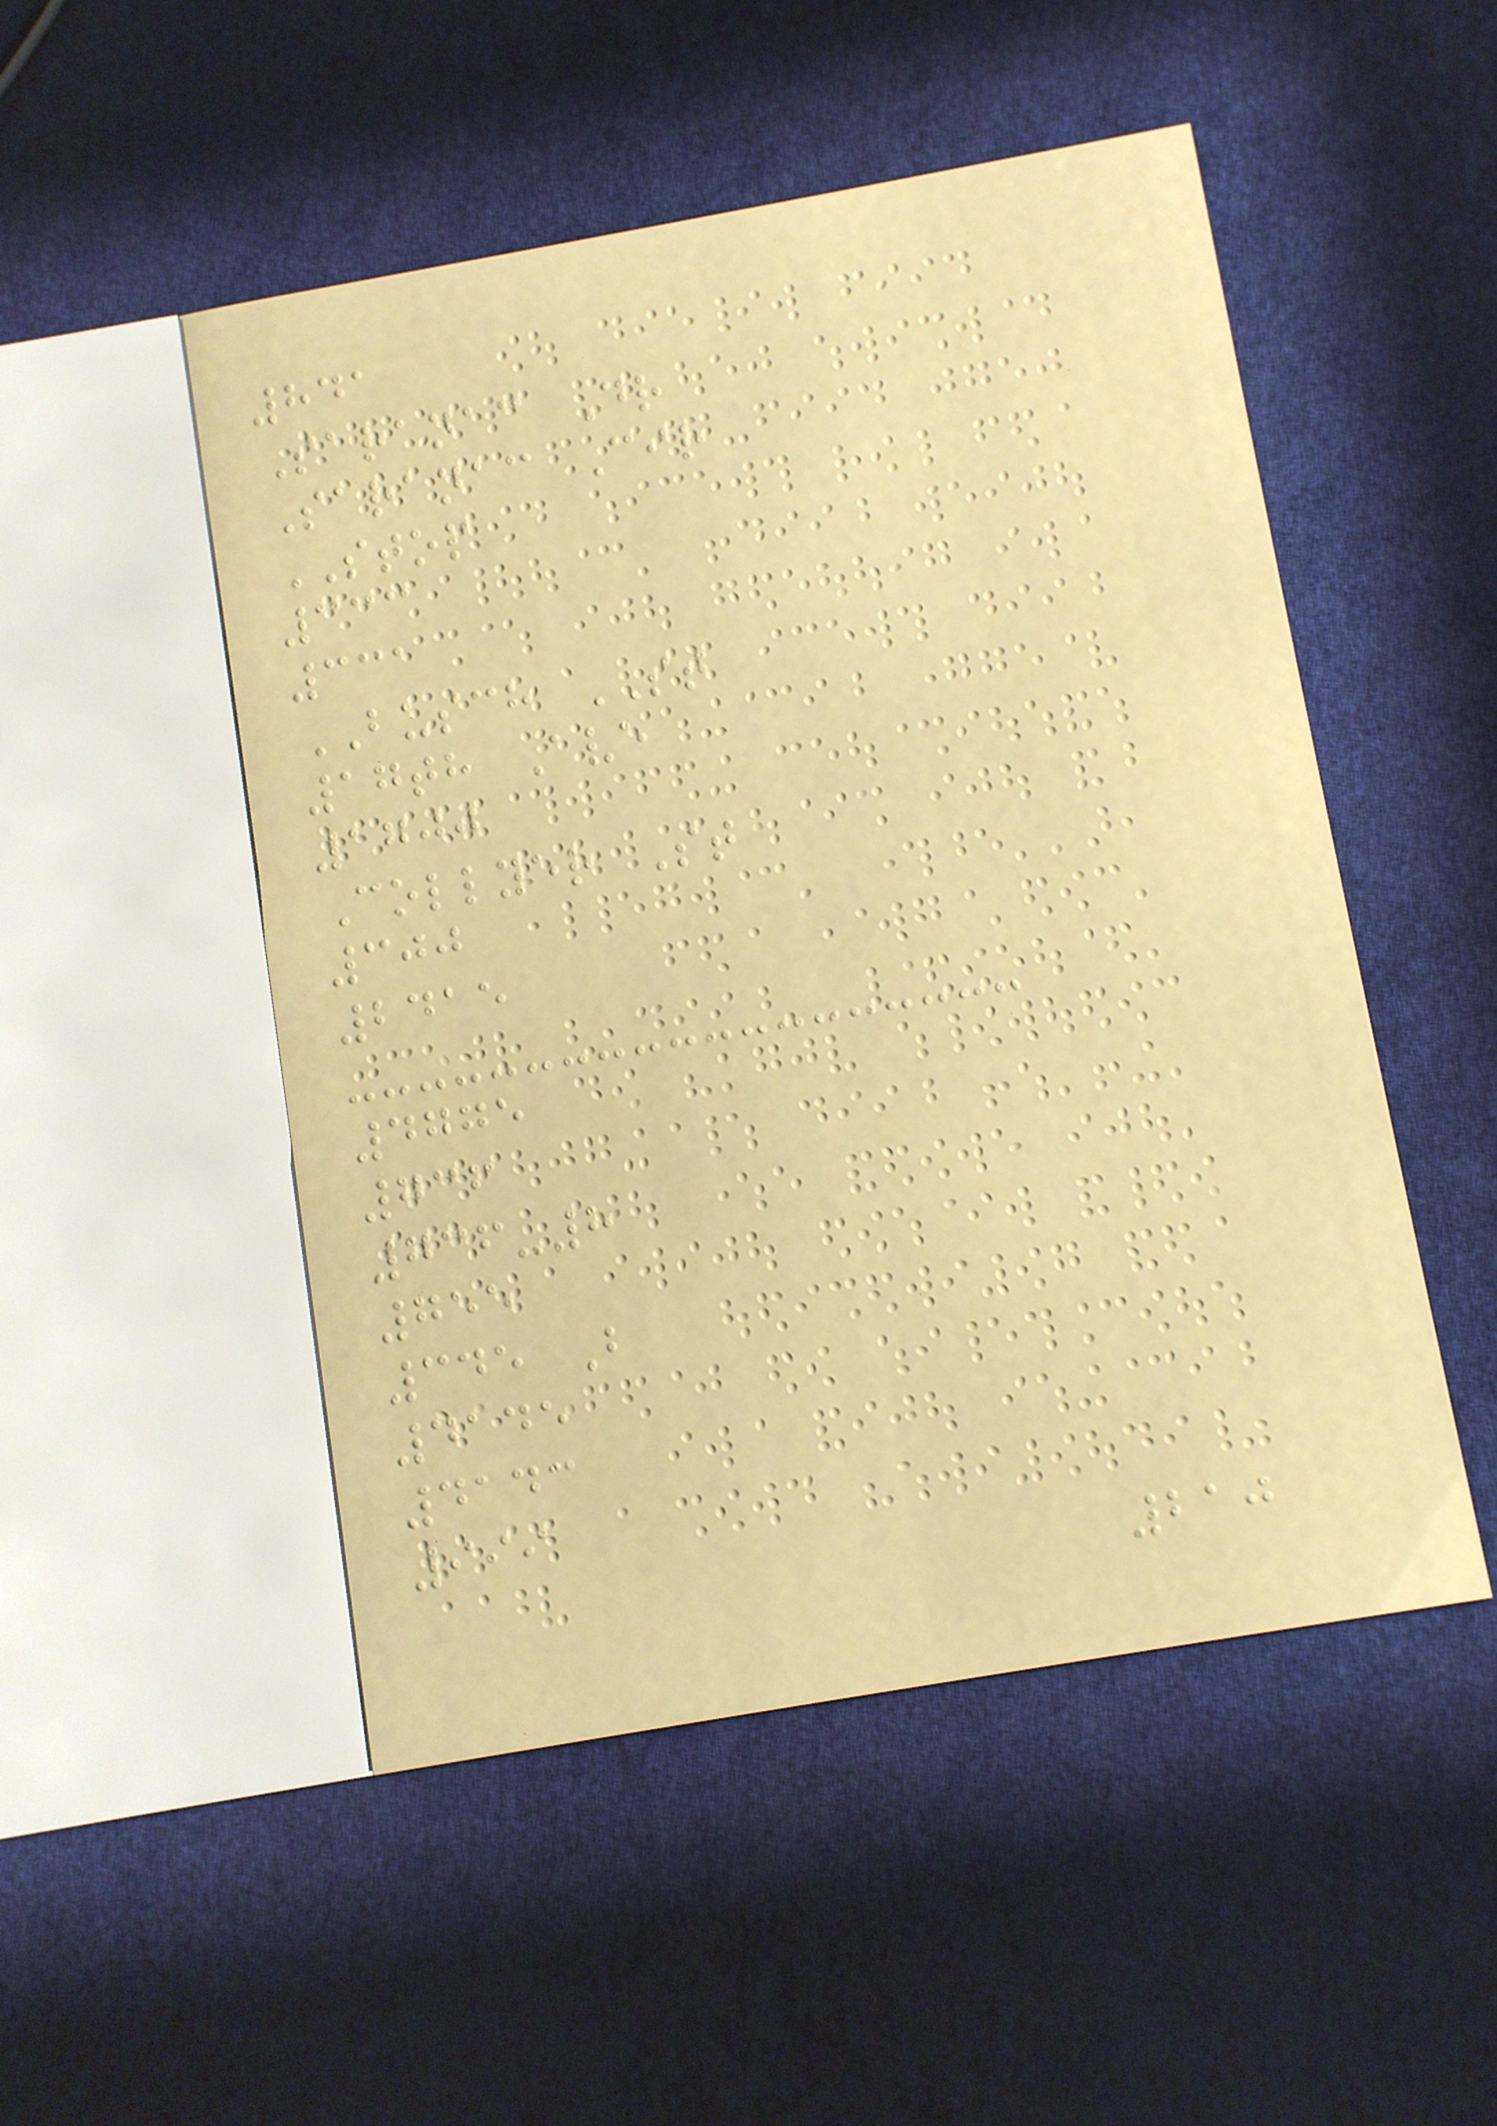841
Saranac Dr
Saranac Cir
STOP
333
331
BUSCH ST
17th Ave
1700
Collyer St
300
2415
4775
736
736-8
755
345 B
4145
4143
999
210
